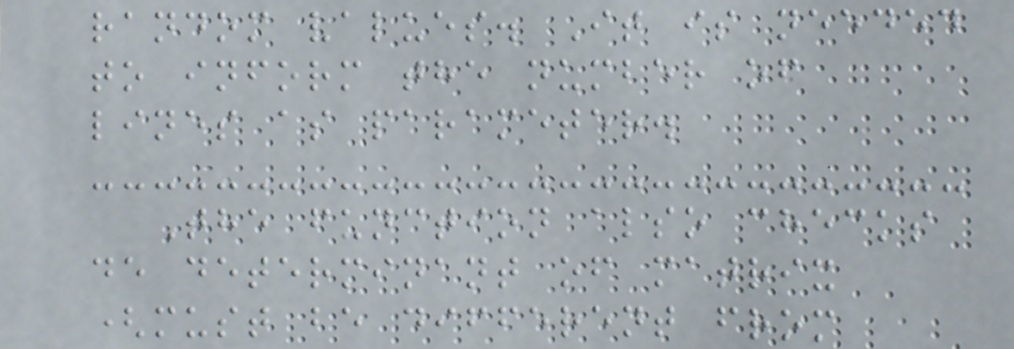random values. It is needed
to inform the number of
lines as parameter.
The function also checks
de determinant of matrix
(must be different from
